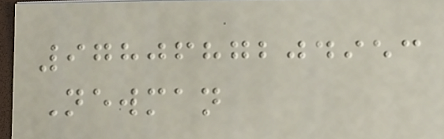9780687204953
Newman
